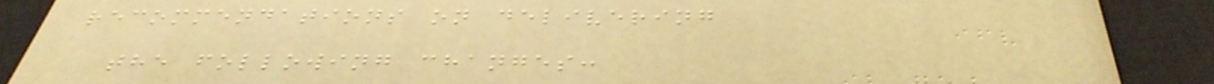recommendations on delivering
the following changes:
